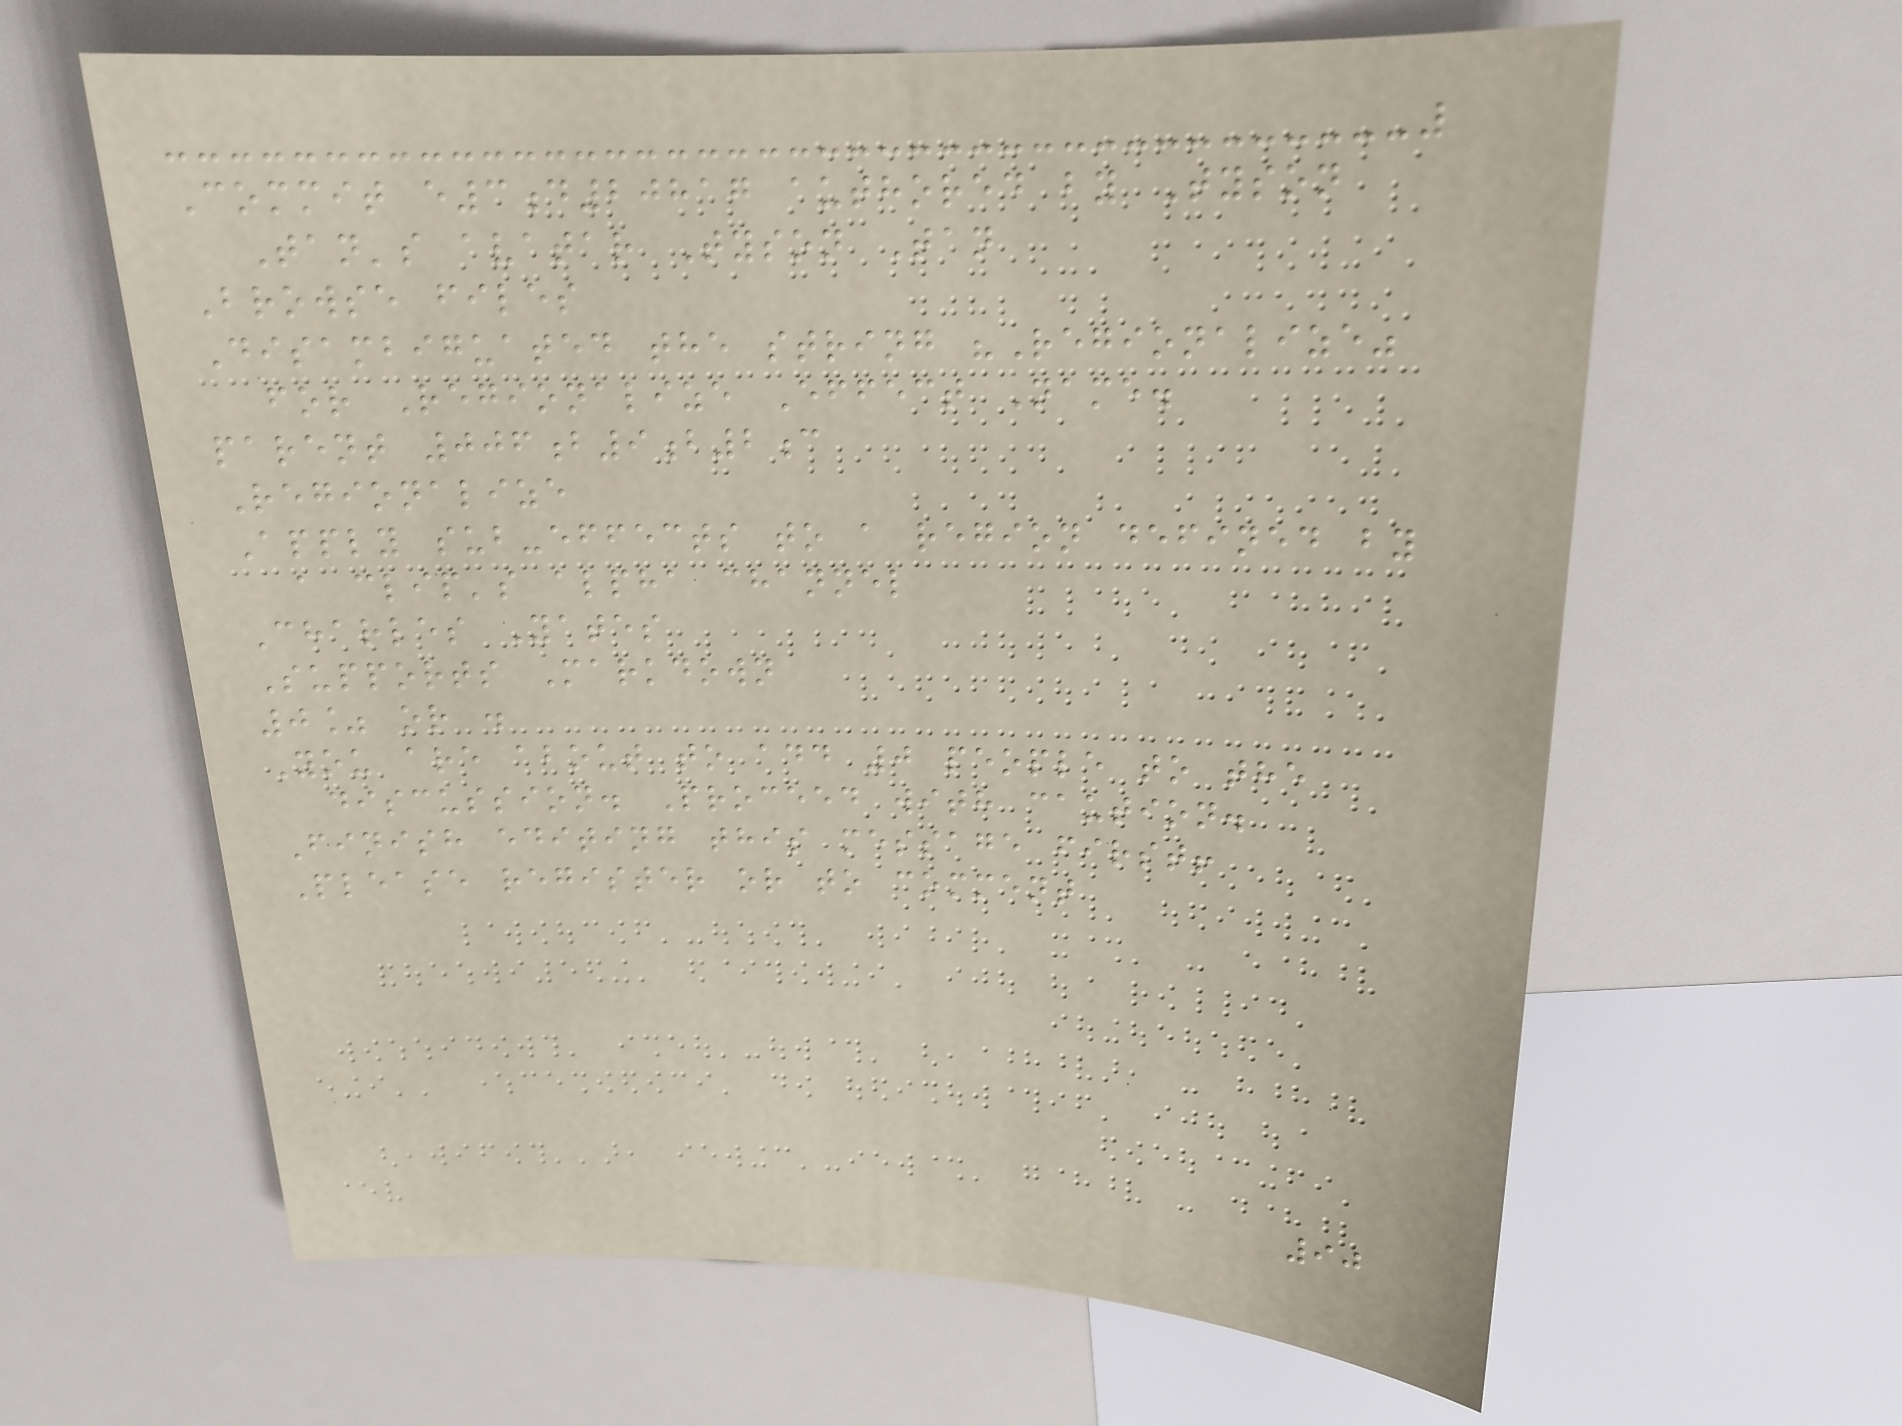Commit e3d20817 authored by Tyson
Tan's avatar Tyson Tan
Browse files
Disambiguated the string "Regionalize"
for Regionalize Effect Name.
parent 006b9b2c
Regionalize
Apply sub-effects to a region defined by
a clip's alpha channel
Charles Yates
Supports Markdown
0% or .
You are about to add 0 people to the
discussion. Proceed with caution.
Finish editing this message first!
Please register or to comment
90
